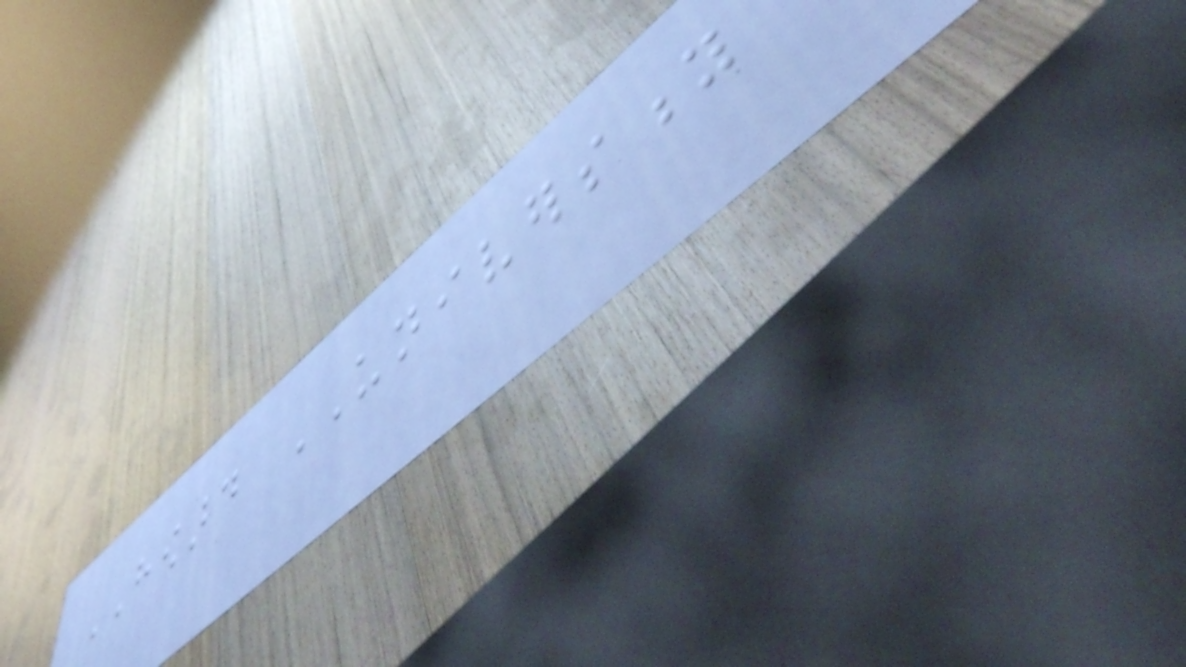HOWARD UNIVERSITY
